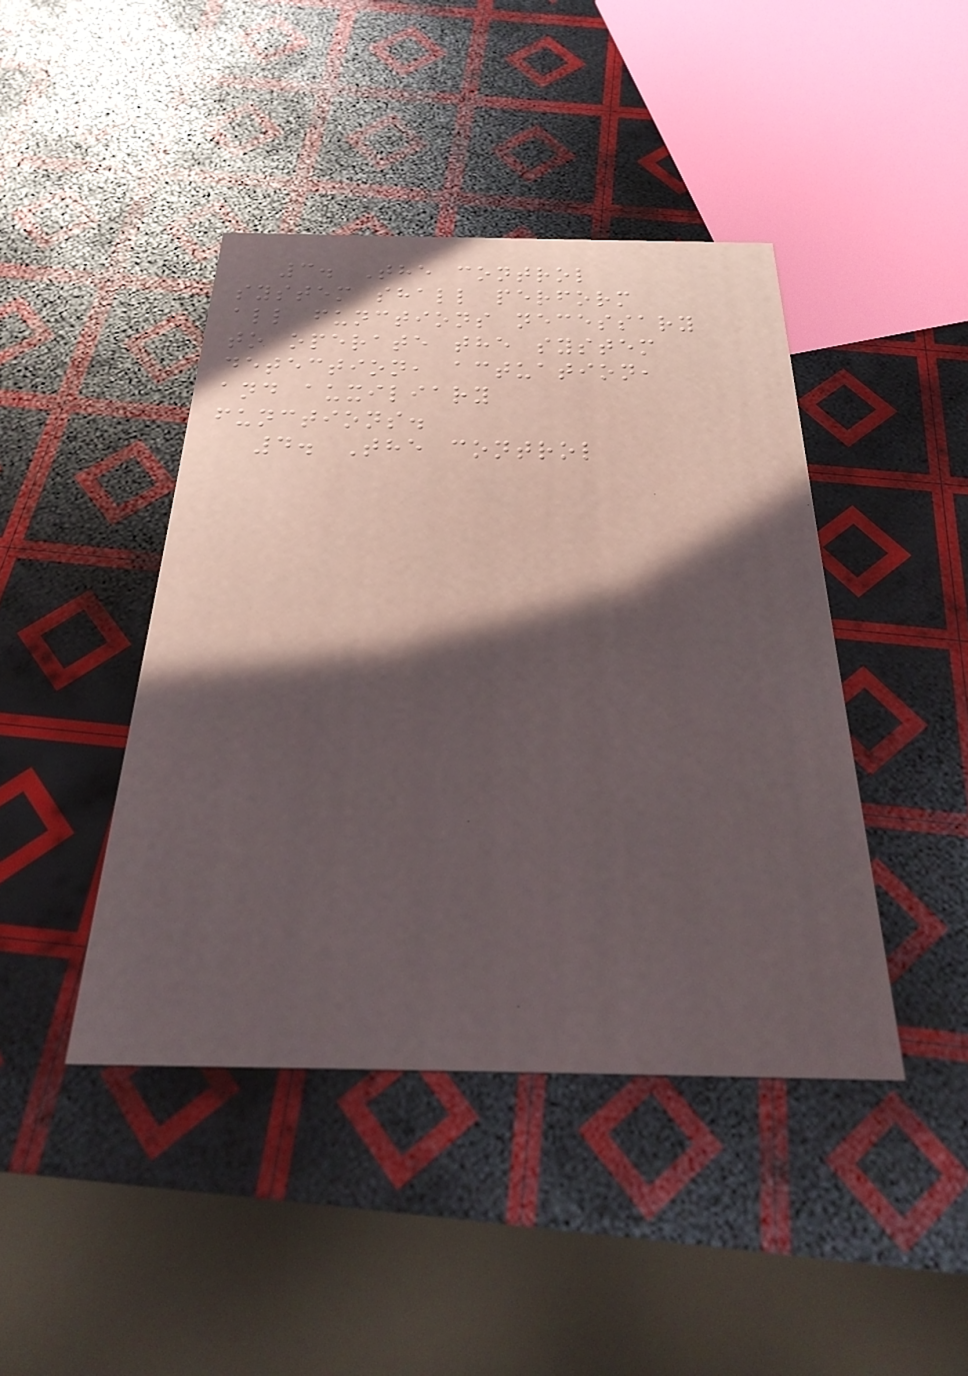3. The control
system shall perform
all functions necessary
to operate the system
detection, actuation,
and auxiliary
functions.
4. The control
